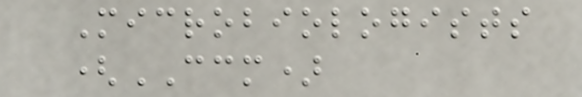Microbiologists
(CCM)
